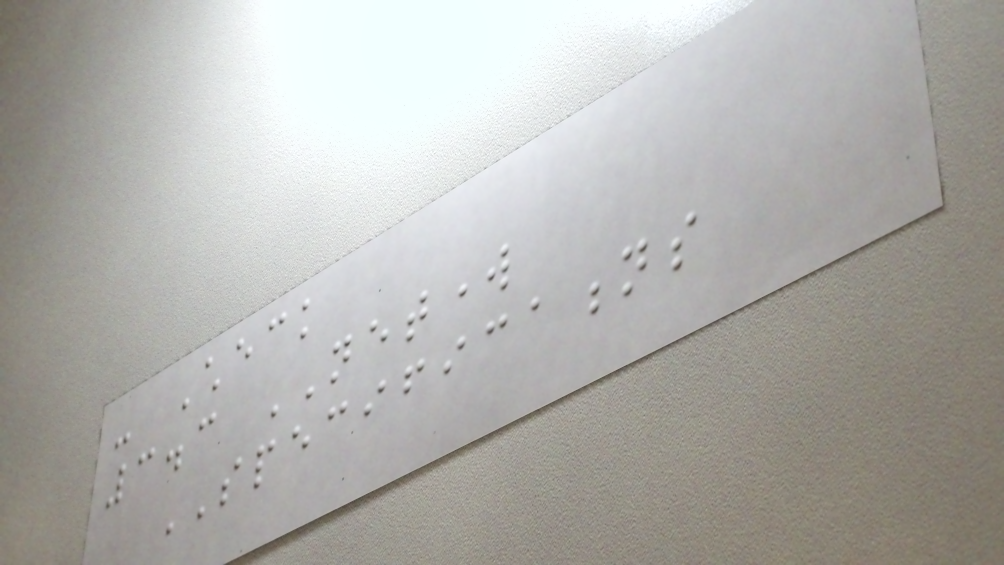- Check
3.3 NETWORK
SPECIFICATIONS
